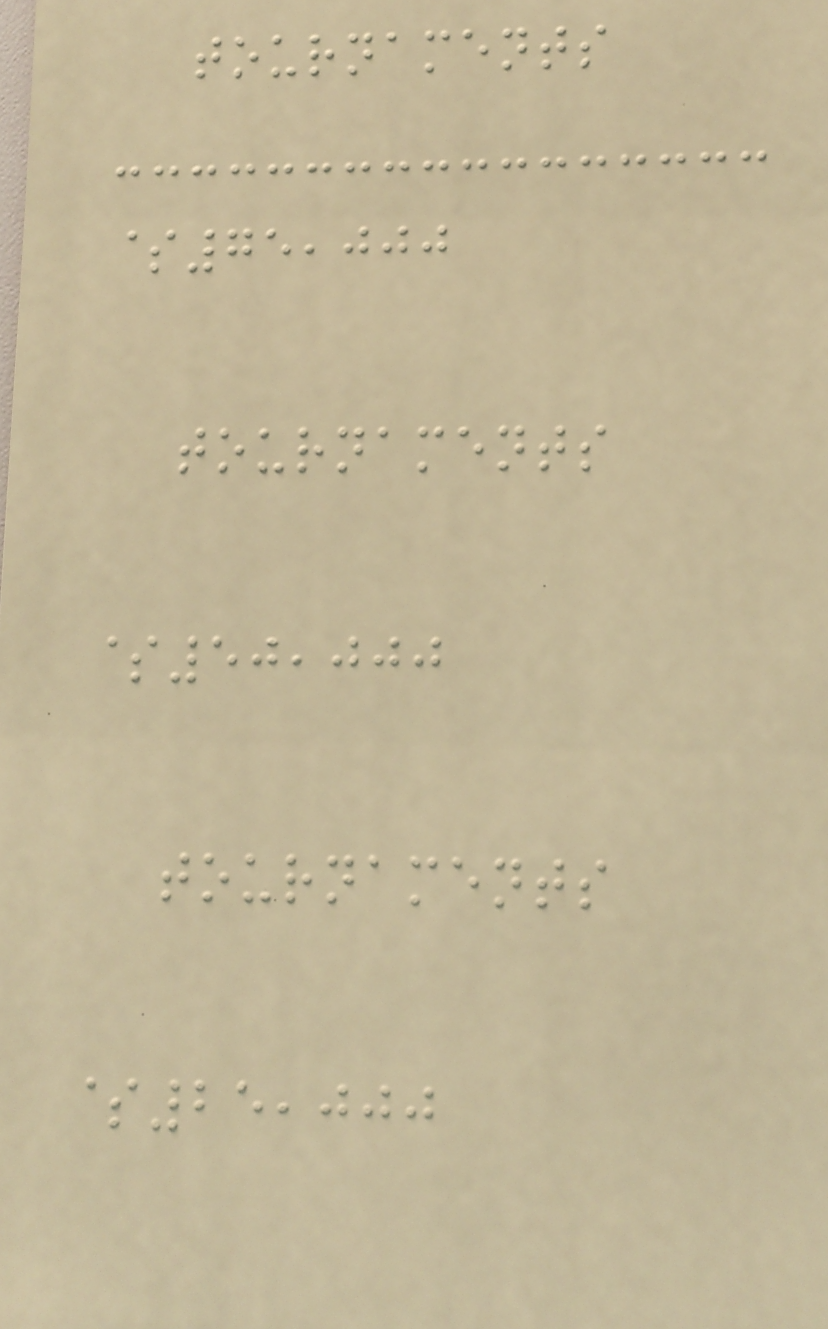tournaments
$75,000
tournaments
$50,000
tournaments
$25,000
